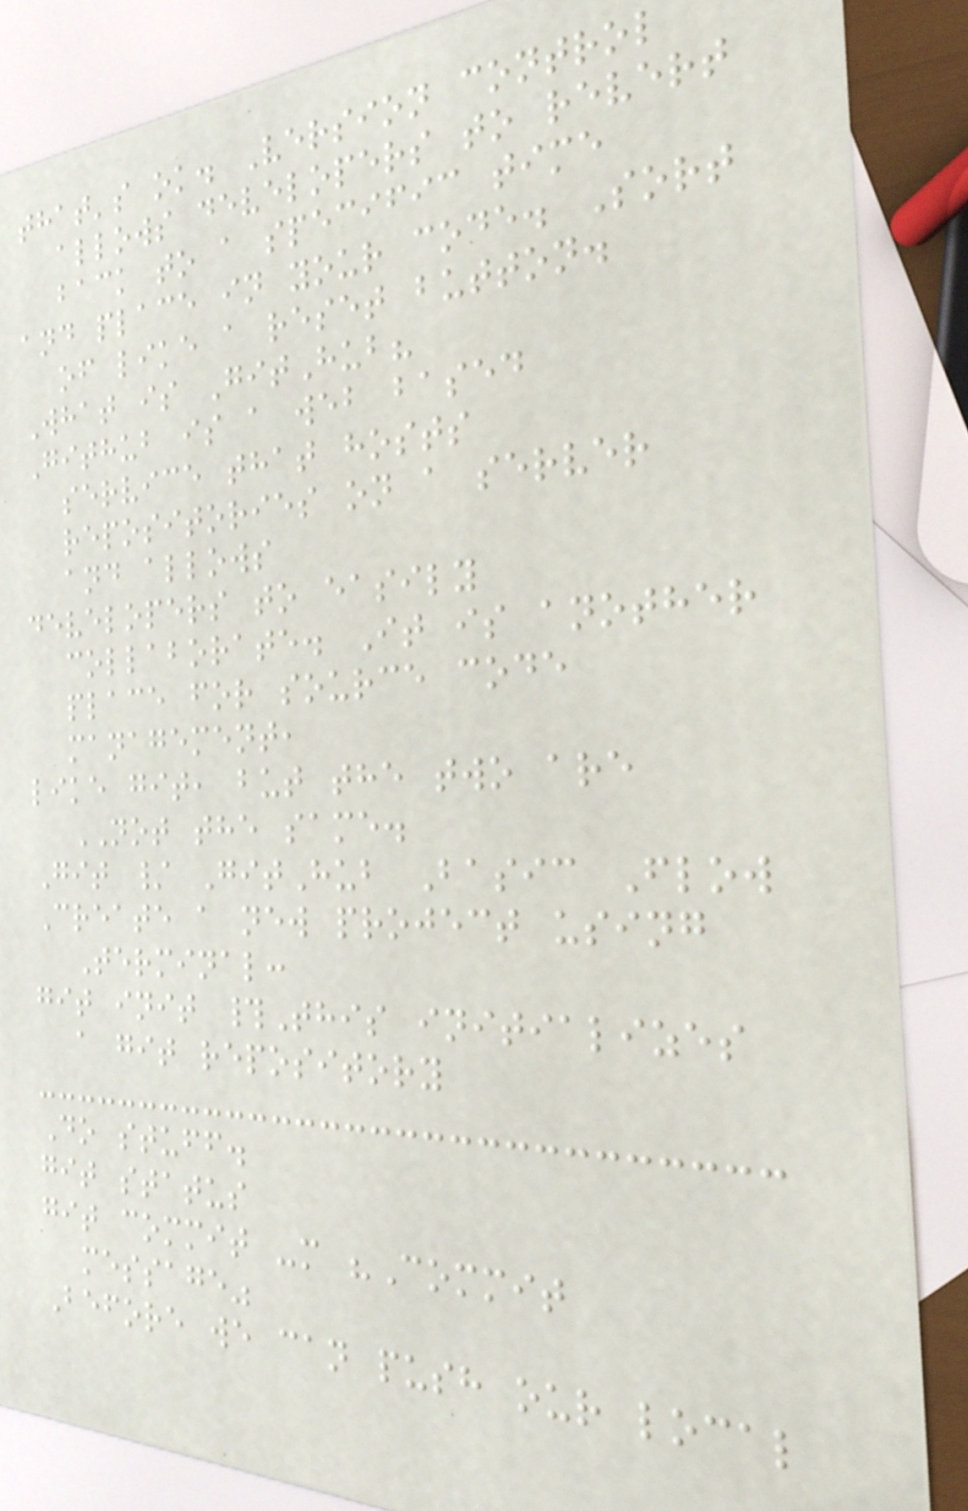that's ok. Version control
allows developers to revert
back to a specific time
and place in your code. Sort
of like a reset button.
What is GitHub?
Github is a web based
service that hosts
repositories on a server
and allows
developers to easily
collaborate. It is another
place for source code
management,
like git, but the two are
NOT the same.
Git / GitHub Basic Flow
Create a new project using
Terminal:
git init #This initializes
a git repository
Do stuff.
git status
git commit -m "Commit
message"
Before we can push our local
